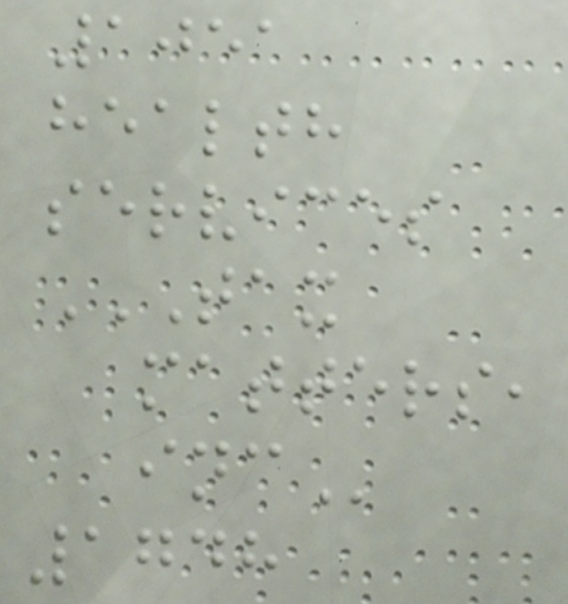1051
health
services
TAX
MATTERS,
INC
1748
